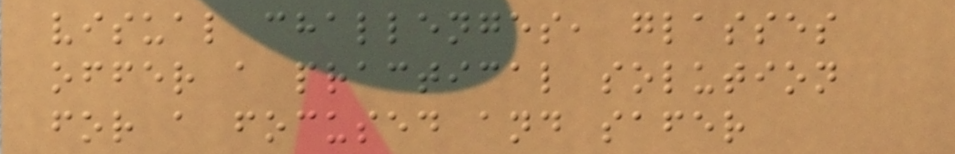visual challenges, glasses
offer a practical solution
for a focused and safer
